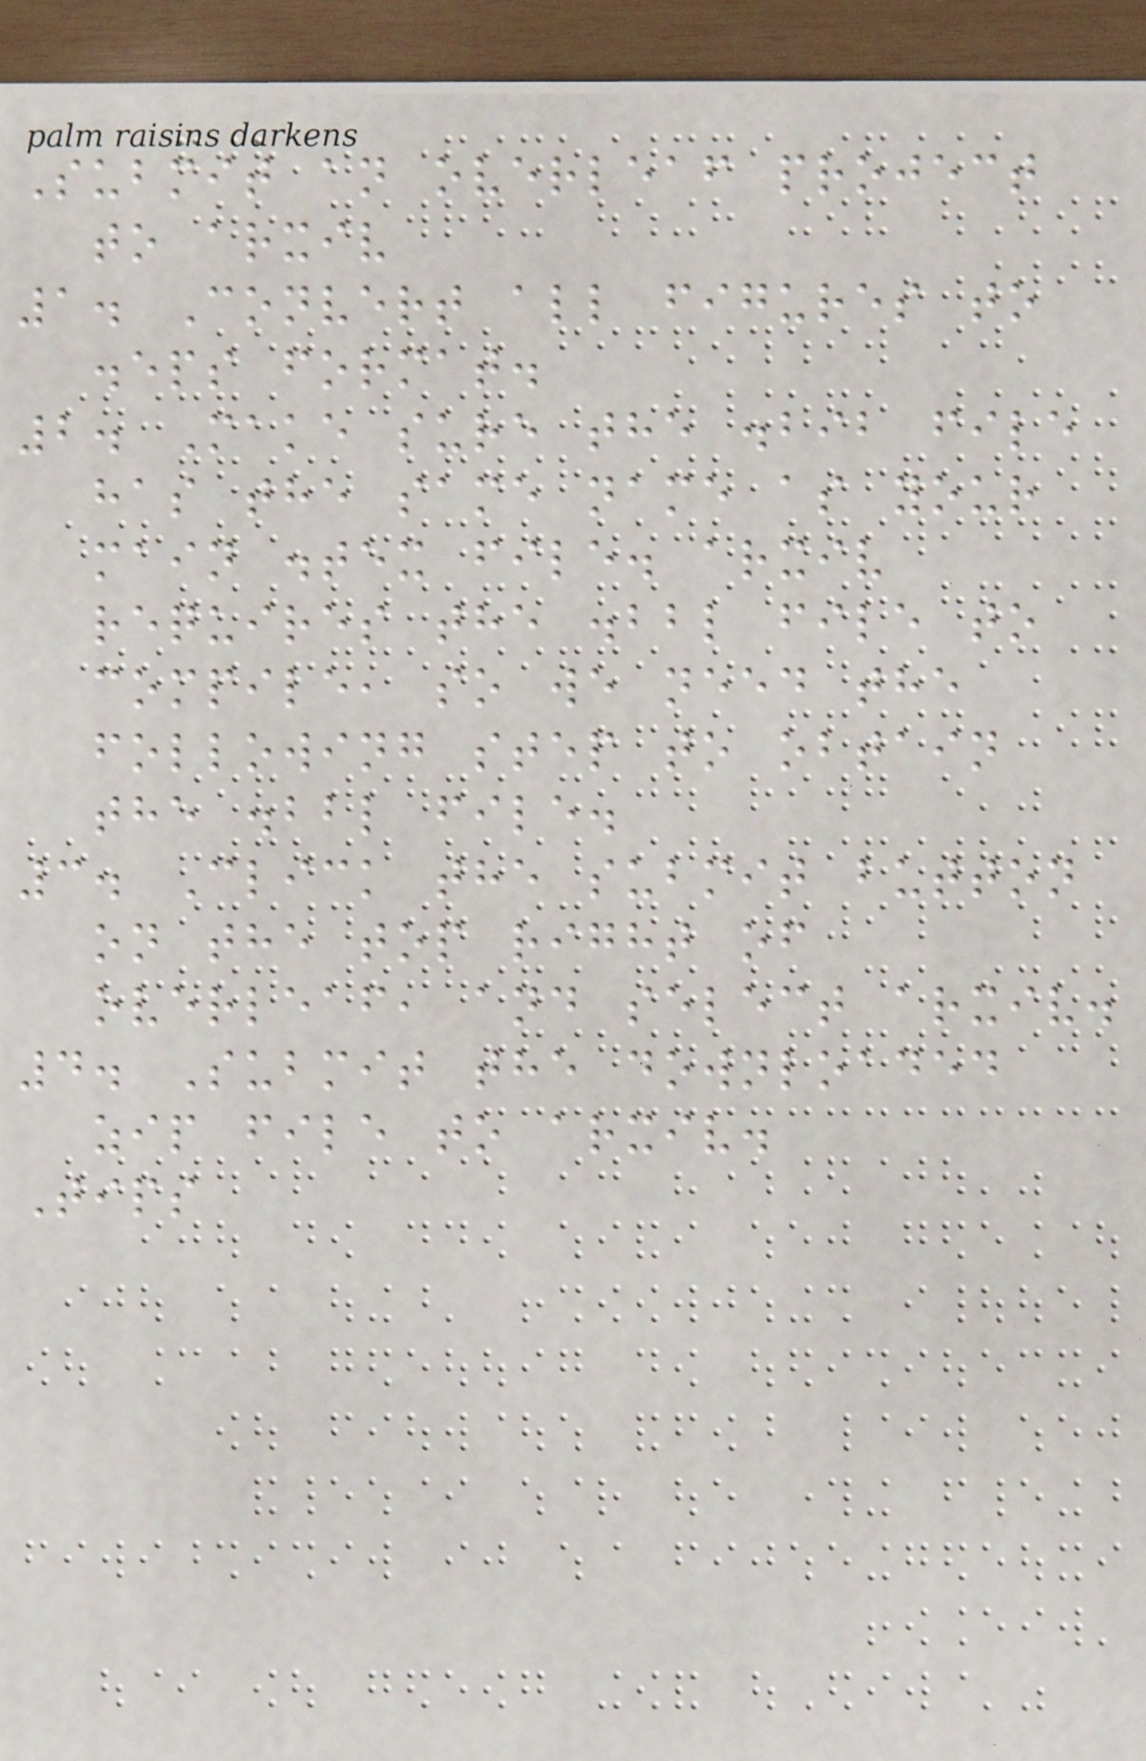Submit an overleaf project
to arxiv
1. Convert all figures to
.eps format.
2. Make sure the .bib file
has the same name as your
main .tex file. arxiv
requires the .bbl file to
compile, so we need the
following step to obtain
the .bbl file.
3. Click the submit button
on the top right of
overleaf, and select arxiv.
4. Submit the downloaded
zip file to arxiv.
Tips
